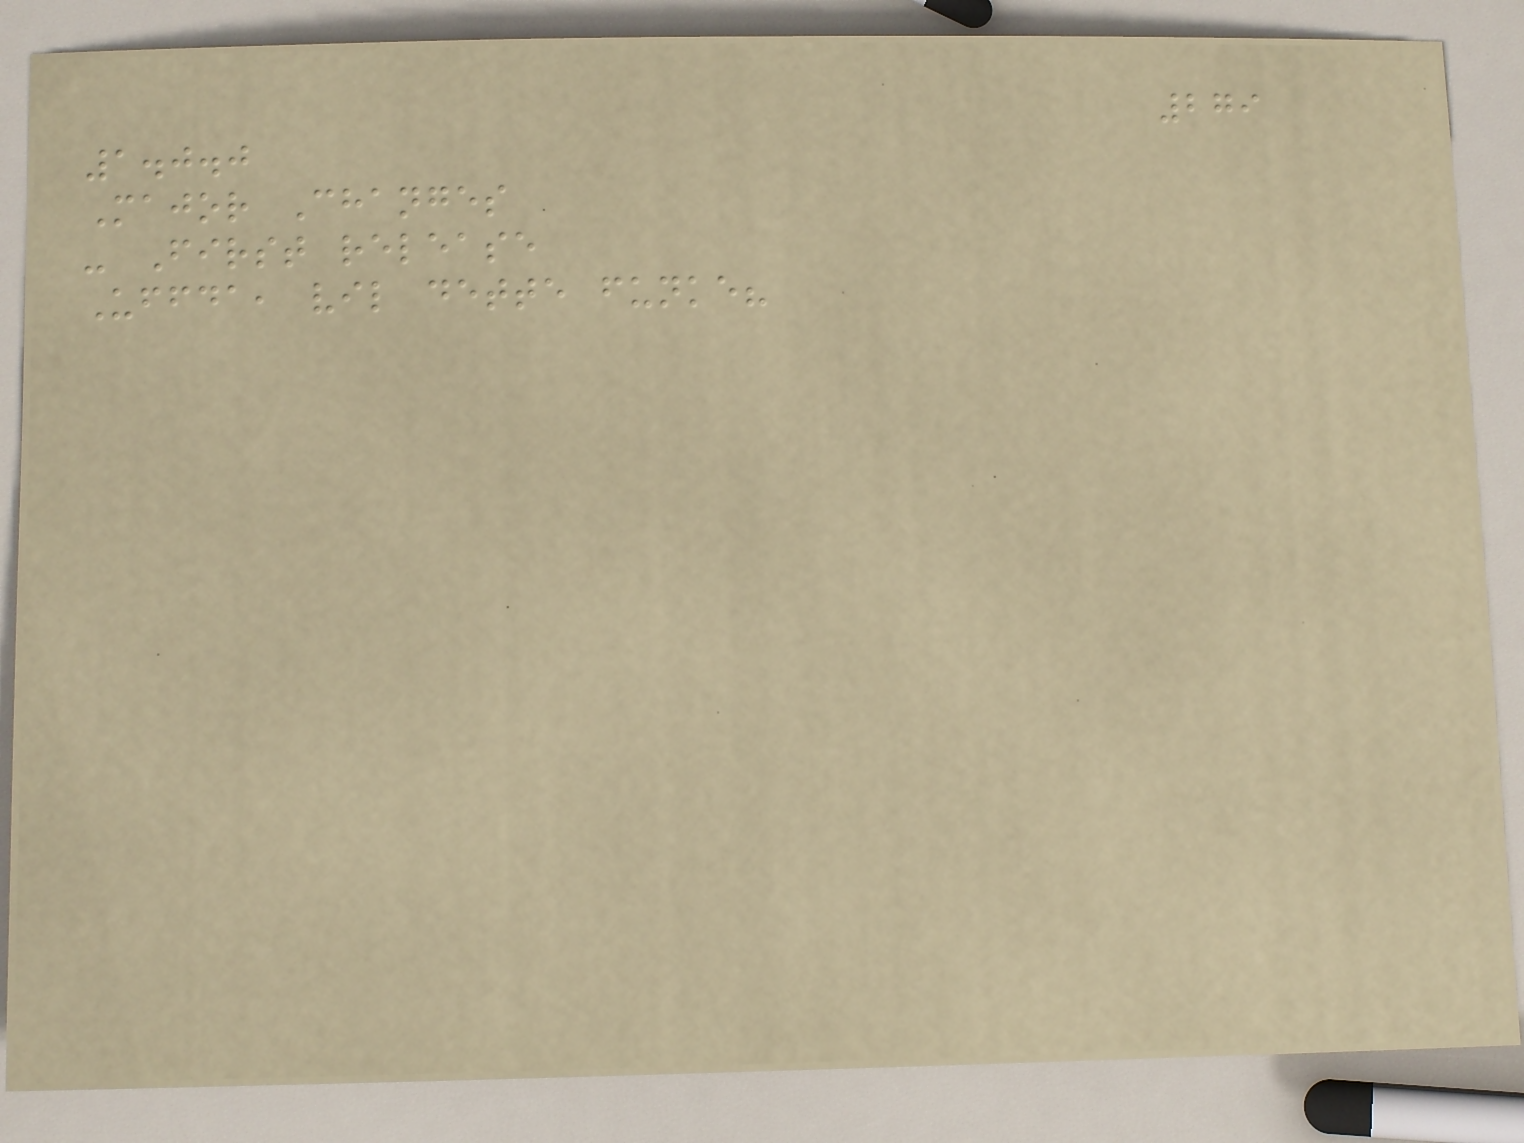279
1.0.0
Major Changes
- First release
Uffda, vil dette funke?
